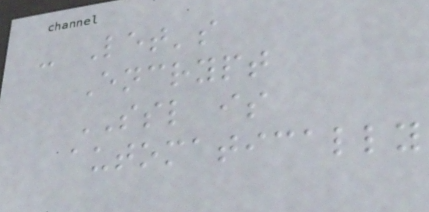- Let's
Encrypt
SSL is
automatically
